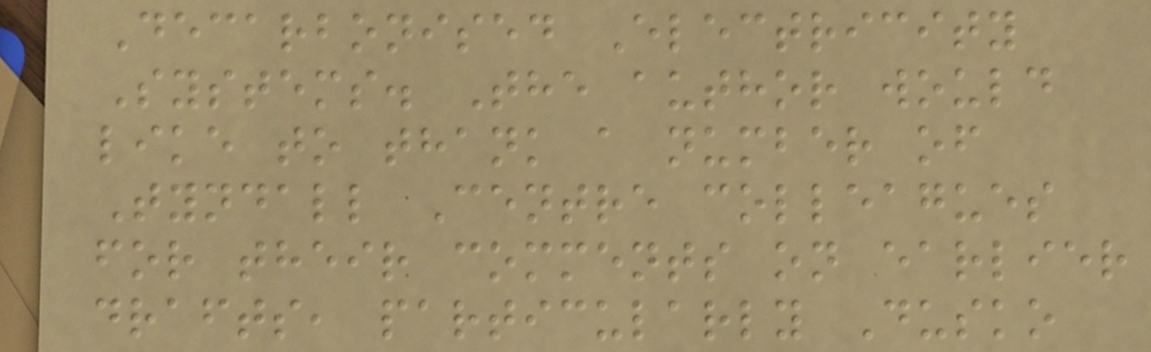Decarbonised Electricity
Systems. The author would
like to thank a number of
Tyndall Centre colleagues
for their comments on earlier
drafts, particularly Dusko
